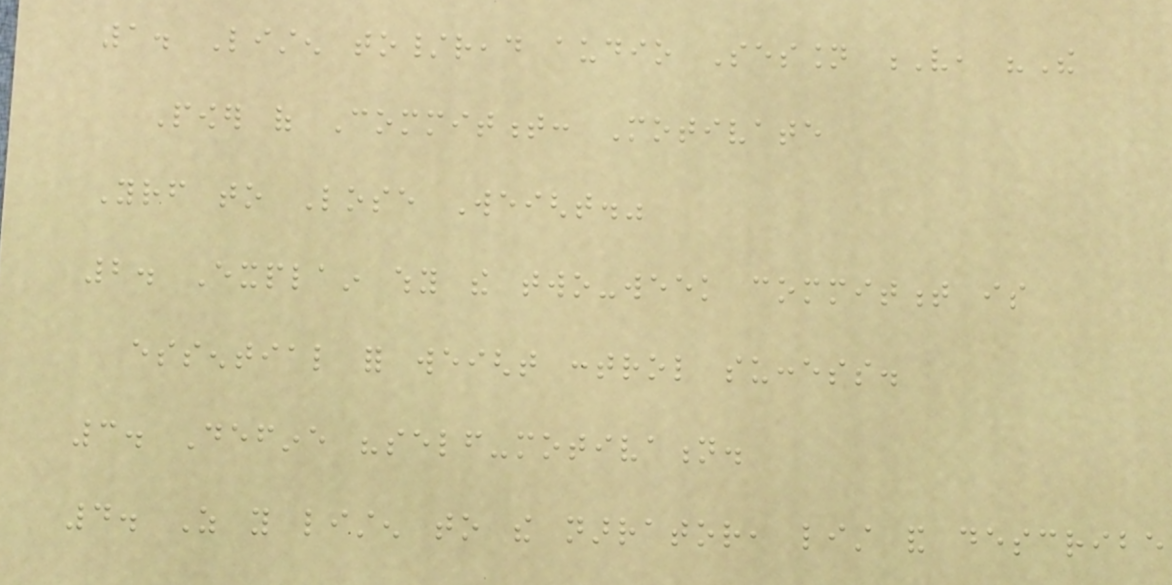1. Listen to/read audio Session V, "The
Power of Commitment: Motivate
Yourself to Lose Weight."
2. Explain why the two-week commitment is
essential for weight control success.
3. Define "self-motivation.
4. As you listen to the narrator, list and describe
